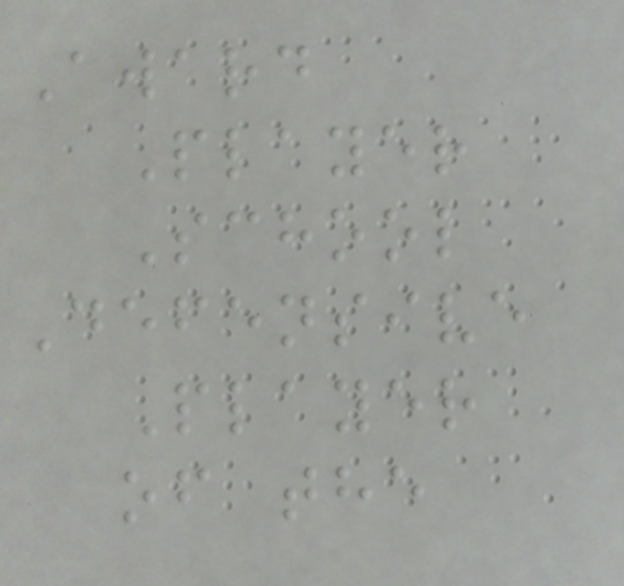Award
Player
School
Defensive
Player
of the
